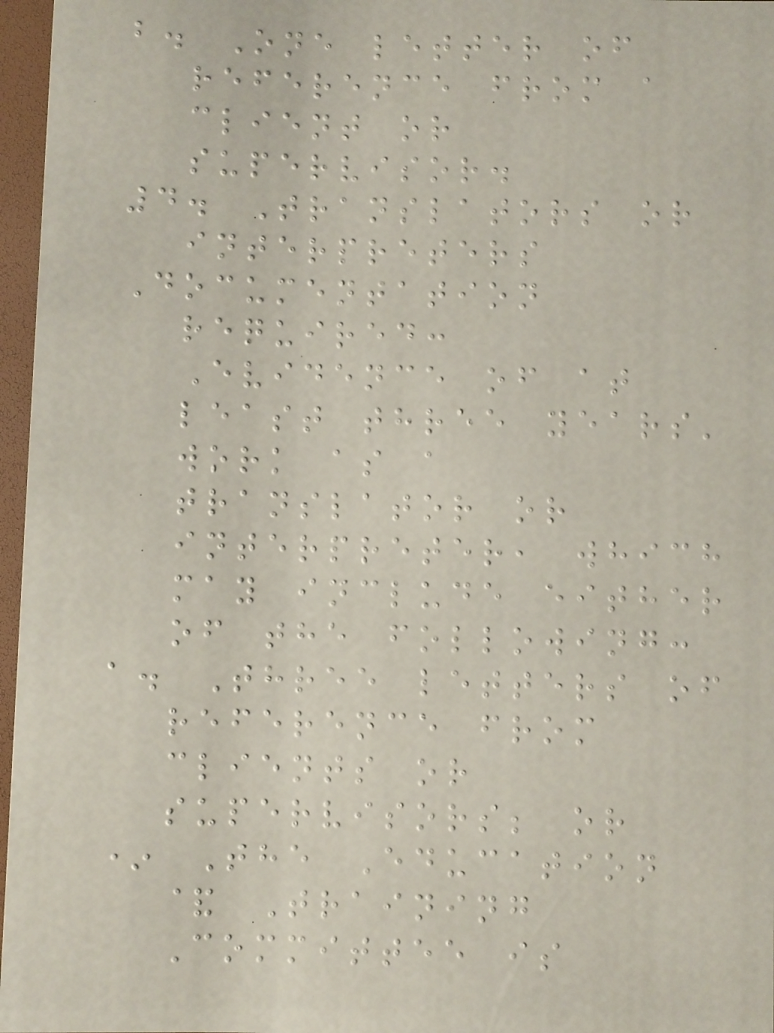b. One letter of
reference from a
client or
supervisor.
4. Translators or
interpreters
Documentation
required:
Evidence of at
least three years'
work as a
translator or
interpreter, which
may include either
of the following:
a. Three letters of
reference from
clients or
supervisors; or
* The Education
& Training
Committee is
